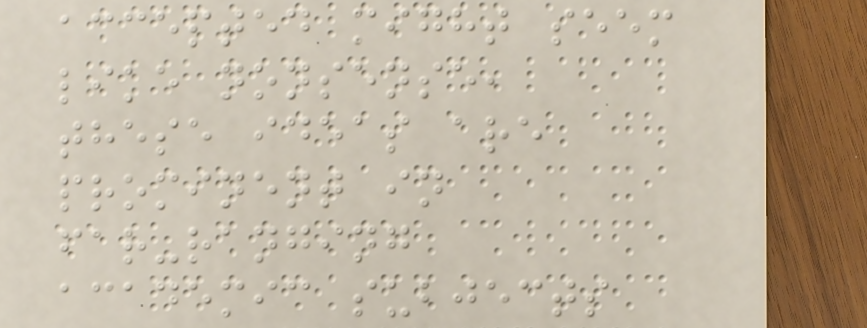accepted might seem
like nonsense,
these ideas are
prominent in
far-ranging
academic subjects
